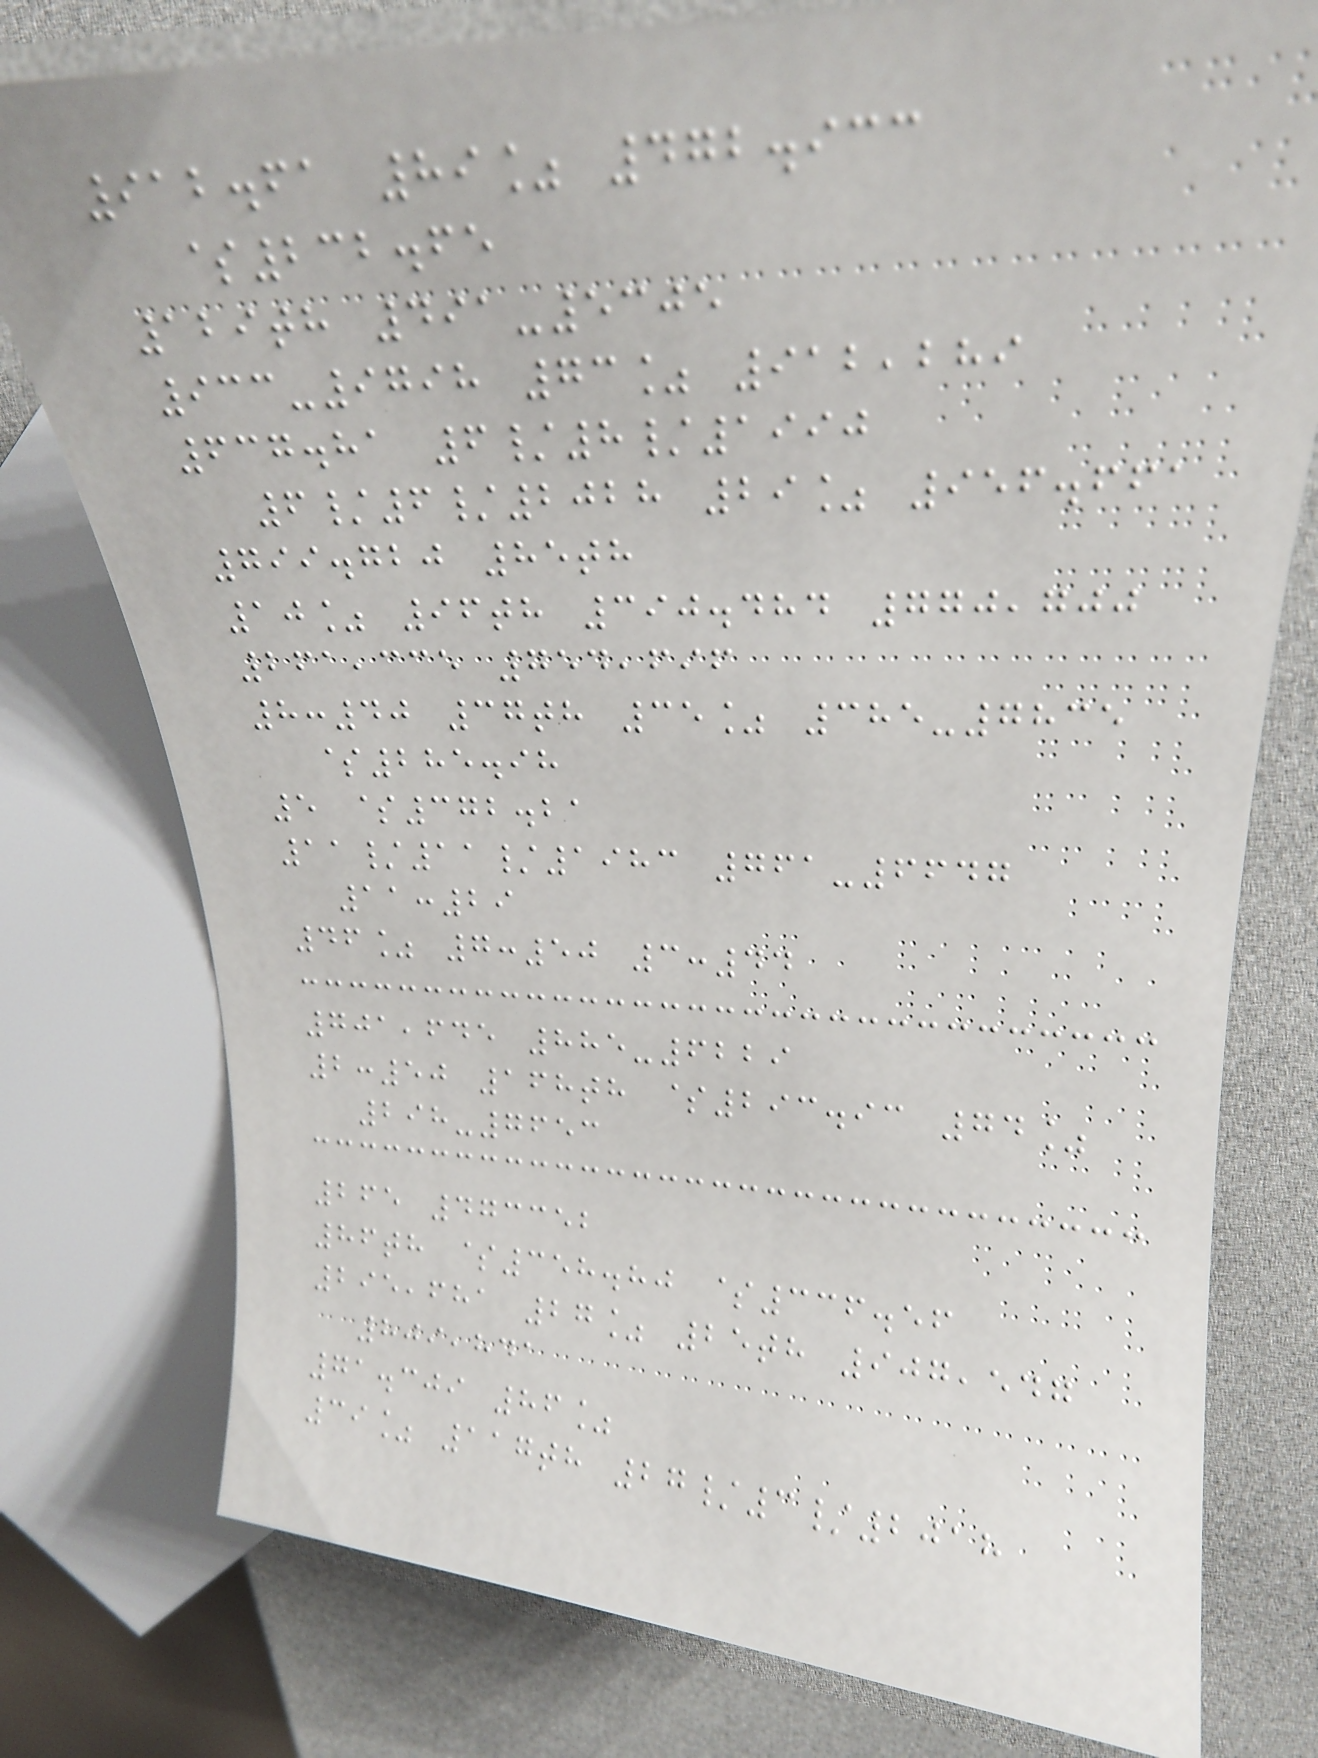912.61 89% 472.933
$232.65
129th 491-5305
933-9798 73% 912,289
637.81 6/8/1990
6/6/2028 29% 956.661
799.720 85th
10% 96th 390.484 770,700
261,335 754,696
8:40 37th 35% 385-7835
$285.98
5 $372.21
11/11/1983 761-6647
11:29
46% 7:50 3:44
701,645 885-6229
2:50 168th $293.93 74%
298-7653
265 473352
86th $358.80 $336.56
295,681 27% 25th 907,547
809,841
71.309 86%
39% 117th 27/3/2018
